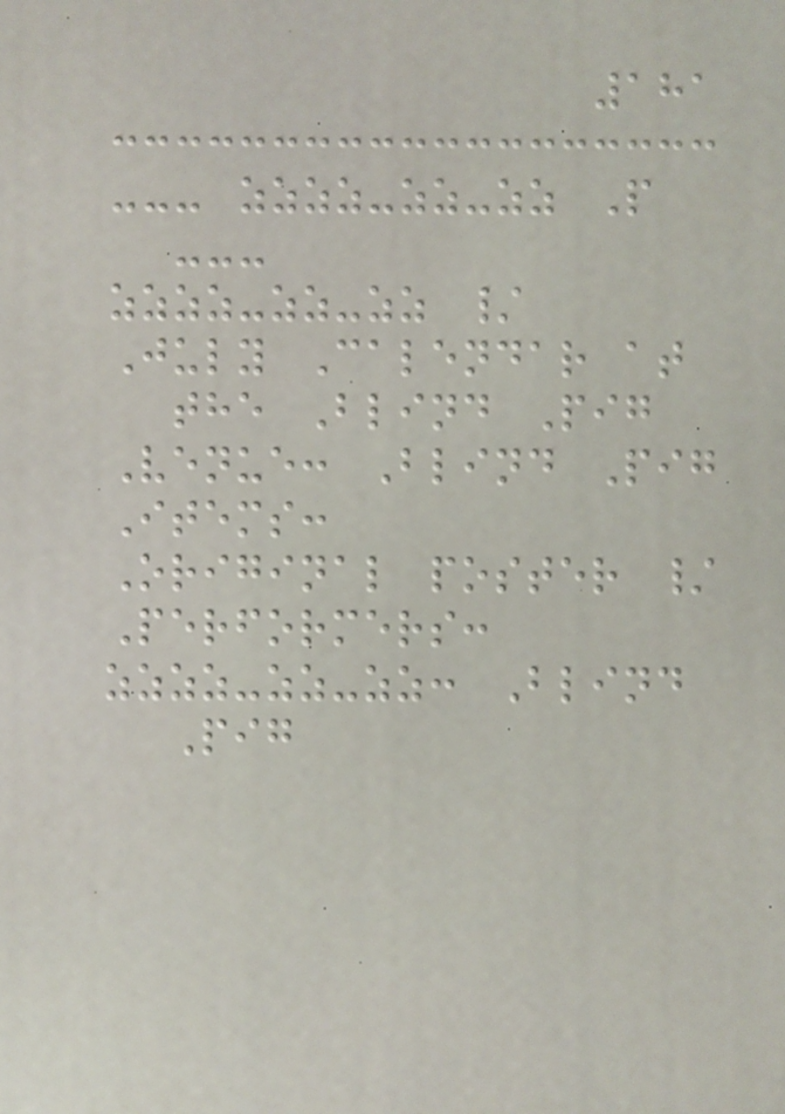181
--- zzzz-zz-zz P
---
zzzz-zz-zz /
July Calendar at
the Blind Pig
Venue: Blind Pig
Items:
Original poster /
Performers:
zzzz-zz-zz: Blind
Pig
